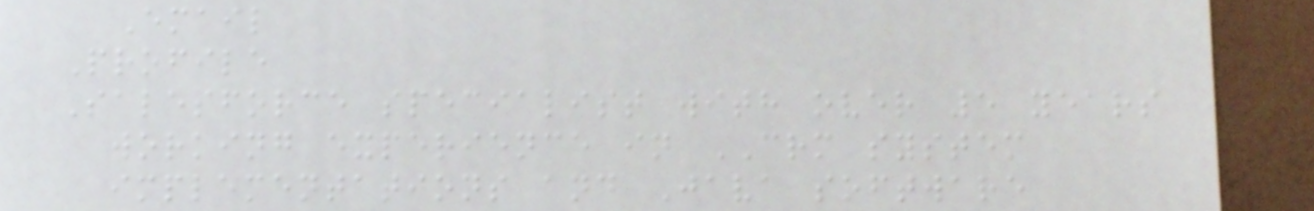Email
Profile
Salesforce specialist with over 5 years
working experience in CRM system
implementations and Java software
